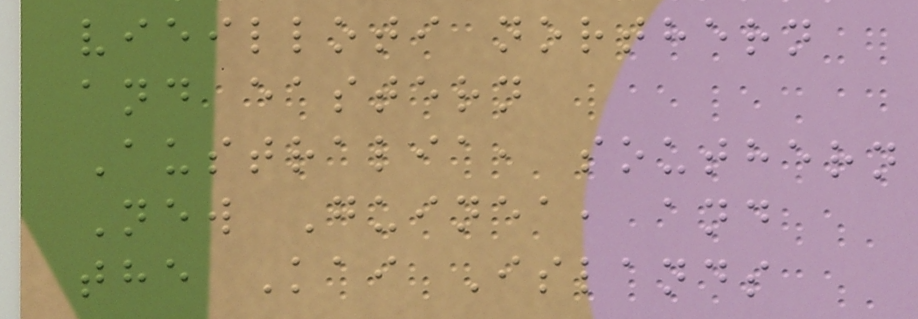vieilloti northern
and eastern
Australia, southern
New Guinea, and
the Kai Islands
